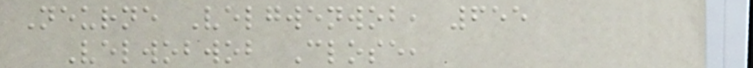Neurne Velgwenwob, 655
Velwobwob Close,
